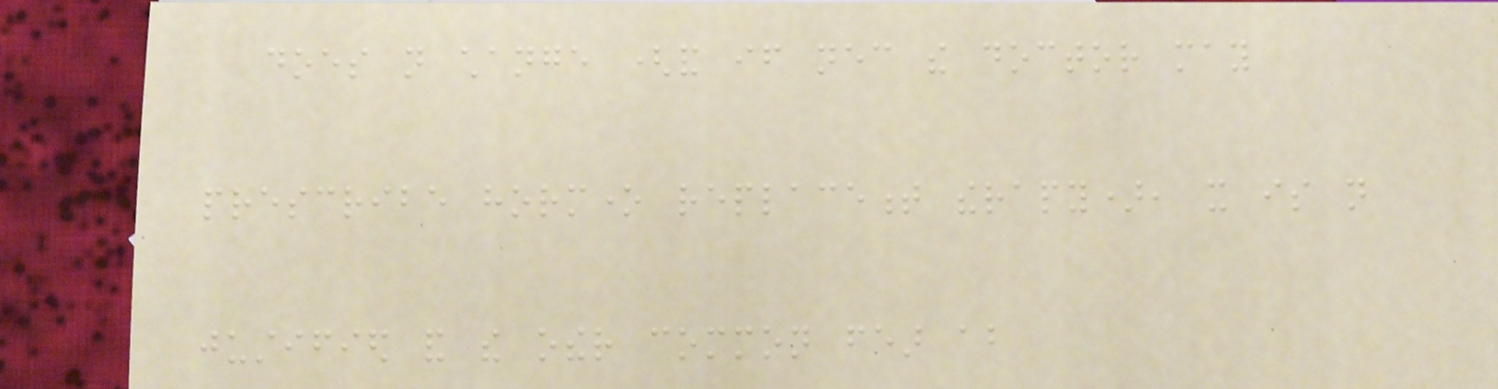does not change (and if necessary the doctor may
prescribe hormone replacement therapy), it is not
justified and the other common fear about
